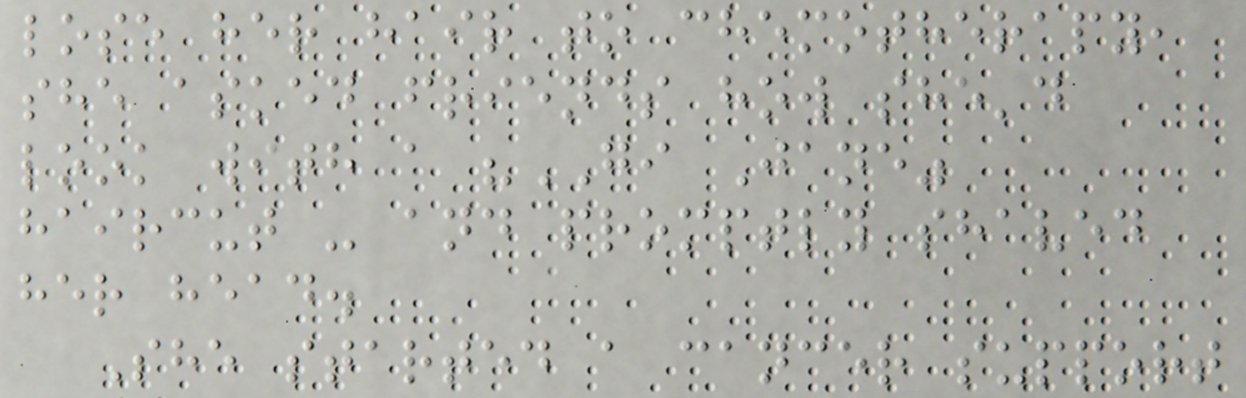lose her hair to chemotherapy,
she asked friends how she'd
look with a "GI Jane"
haircut - and promptly shaved
her head.
She started a cancer support
